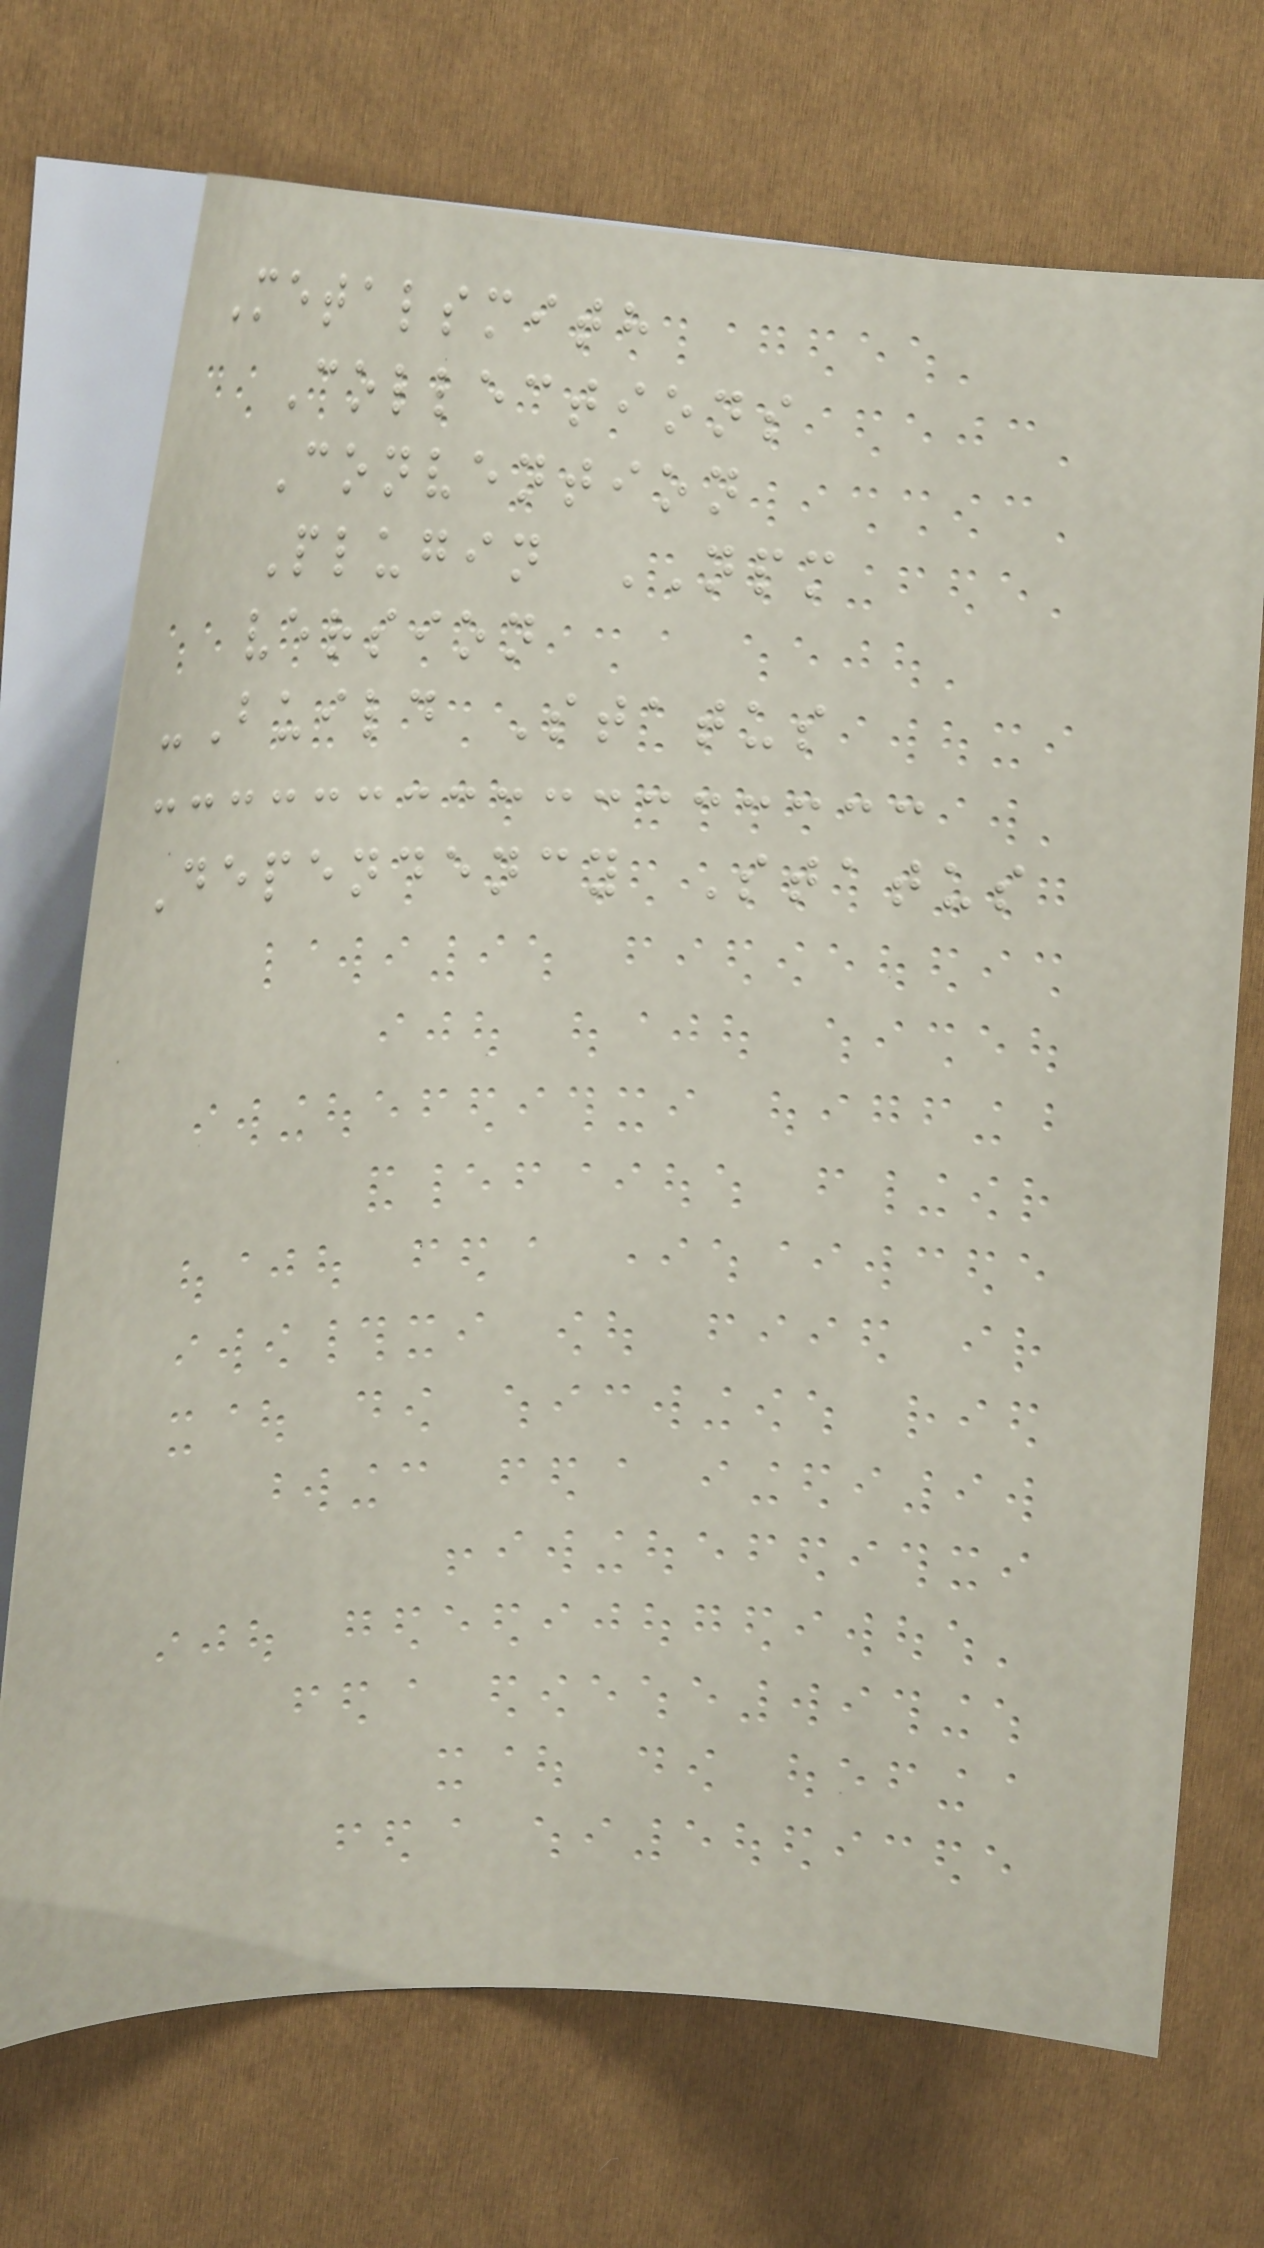Metalsmith
Collections
Convention
Plugin NPM
version
-Build Status
Dependency Status
